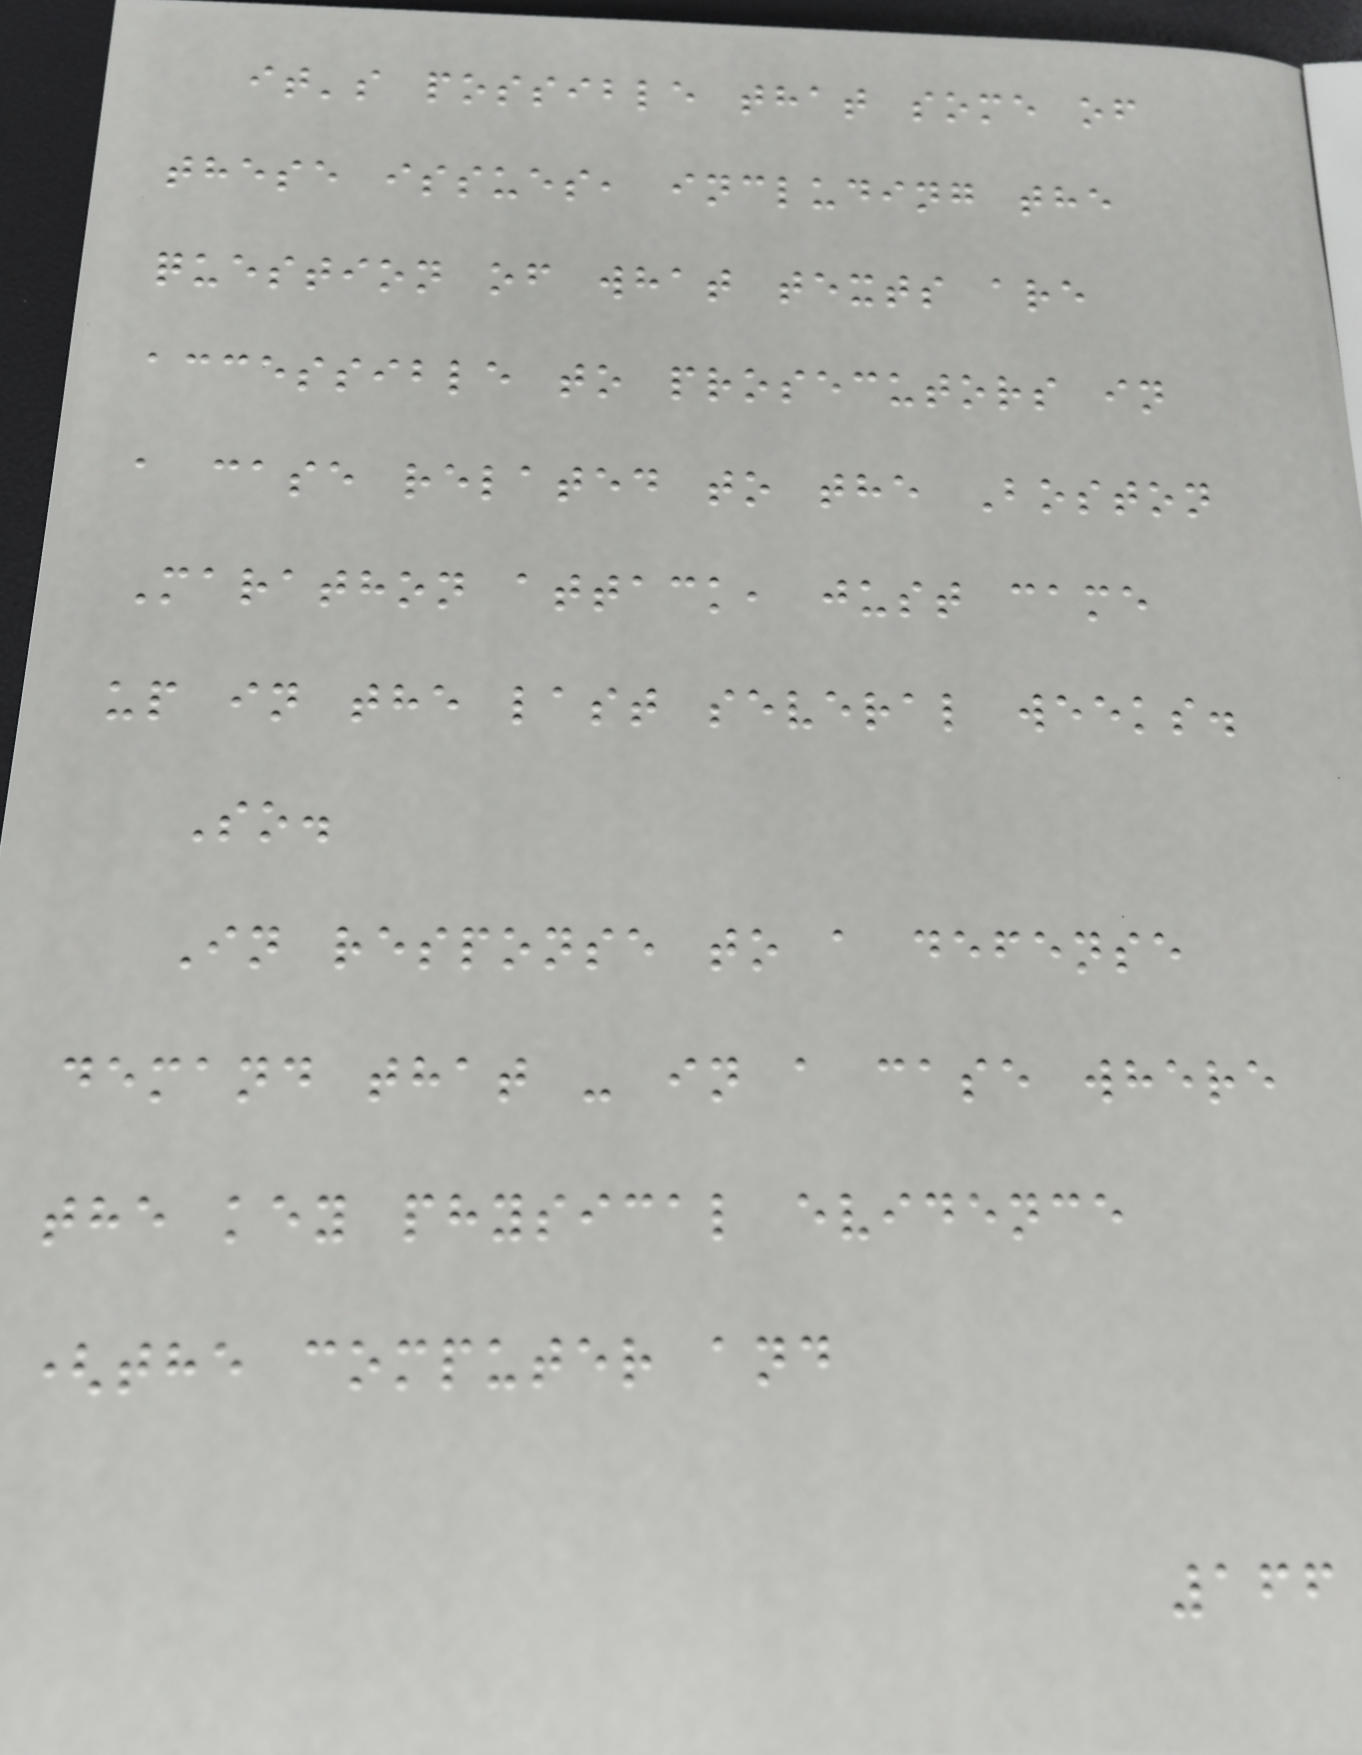it's possible that some of
these issues, including the
question of what texts are
accessible to prosecutors in
a case related to the Boston
Marathon attack, just came
up in the last several weeks.
So.
In response to a defense
demand that - in a case where
the key physical evidence
(the computer and
166
